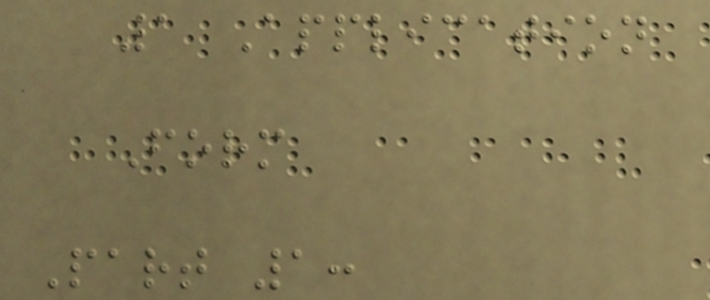1 Application
Form
Part 1:
